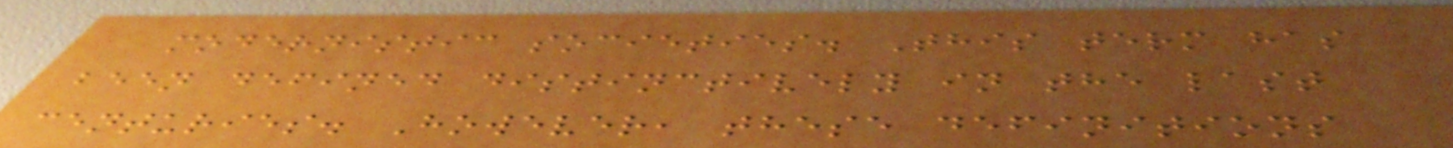modernistic societies. This term has
been defined distinctively in the last
centuries. However, these definitions
